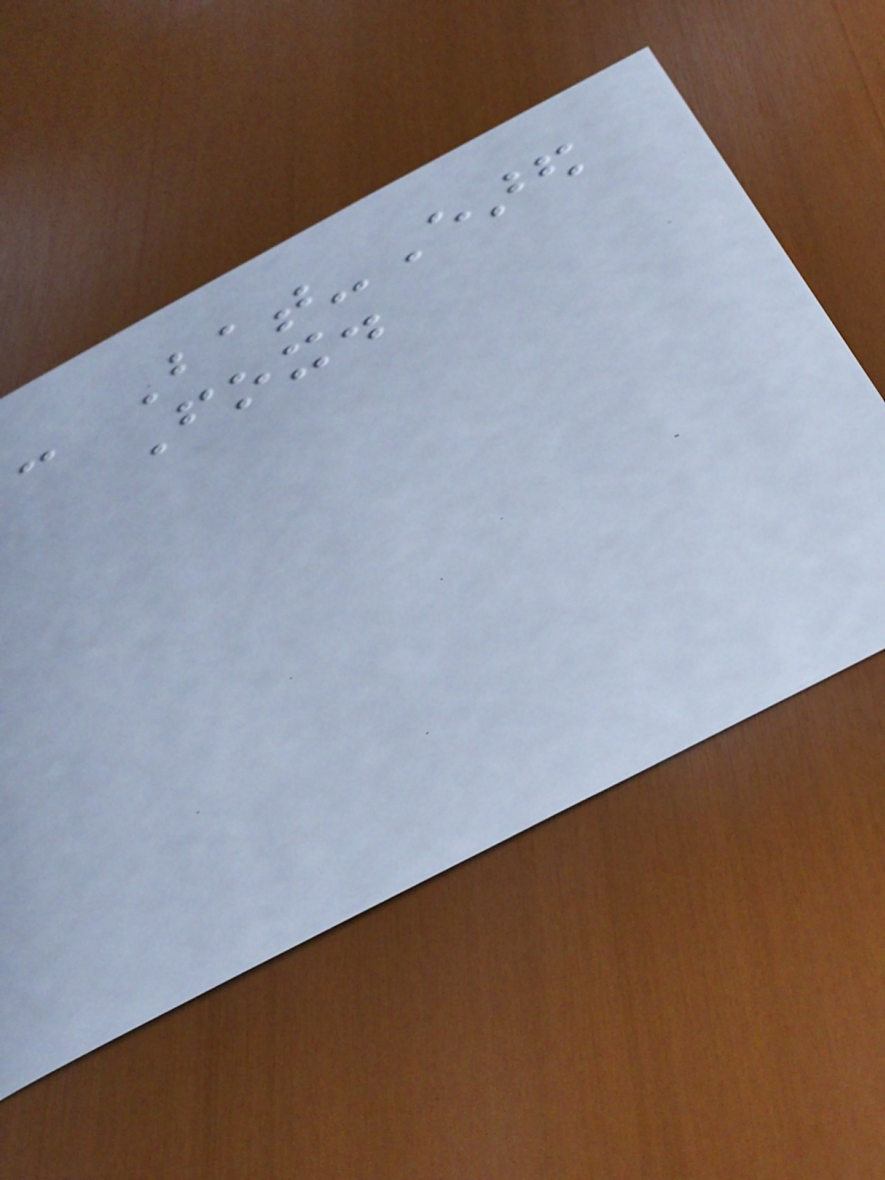- Bat-Eared
Fox.
